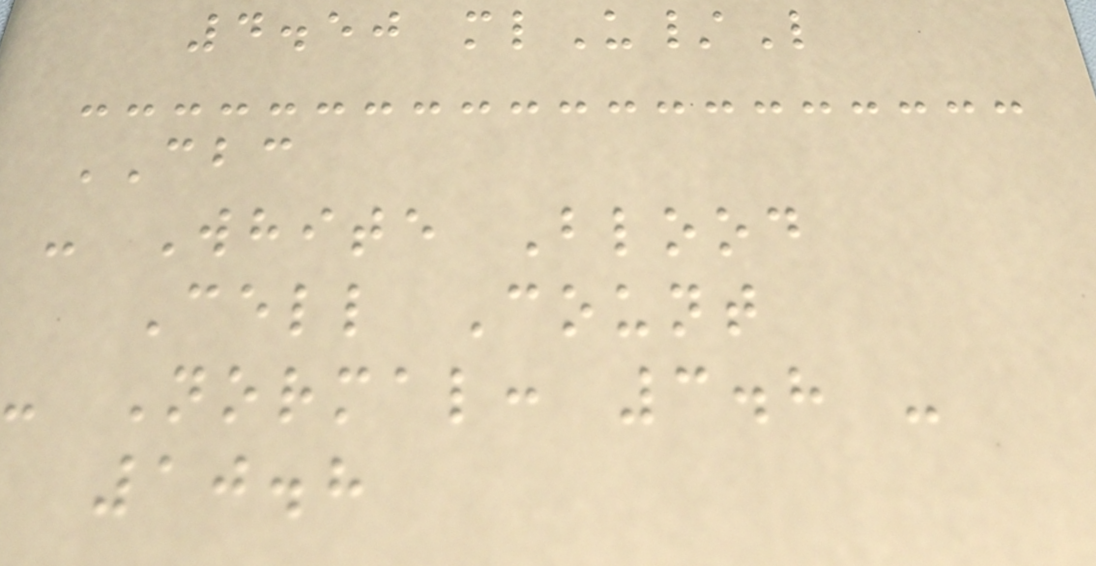4.50 mlU/L
CBC
- White Blood
Cell Count
- Normal: 3.8 -
10.8
